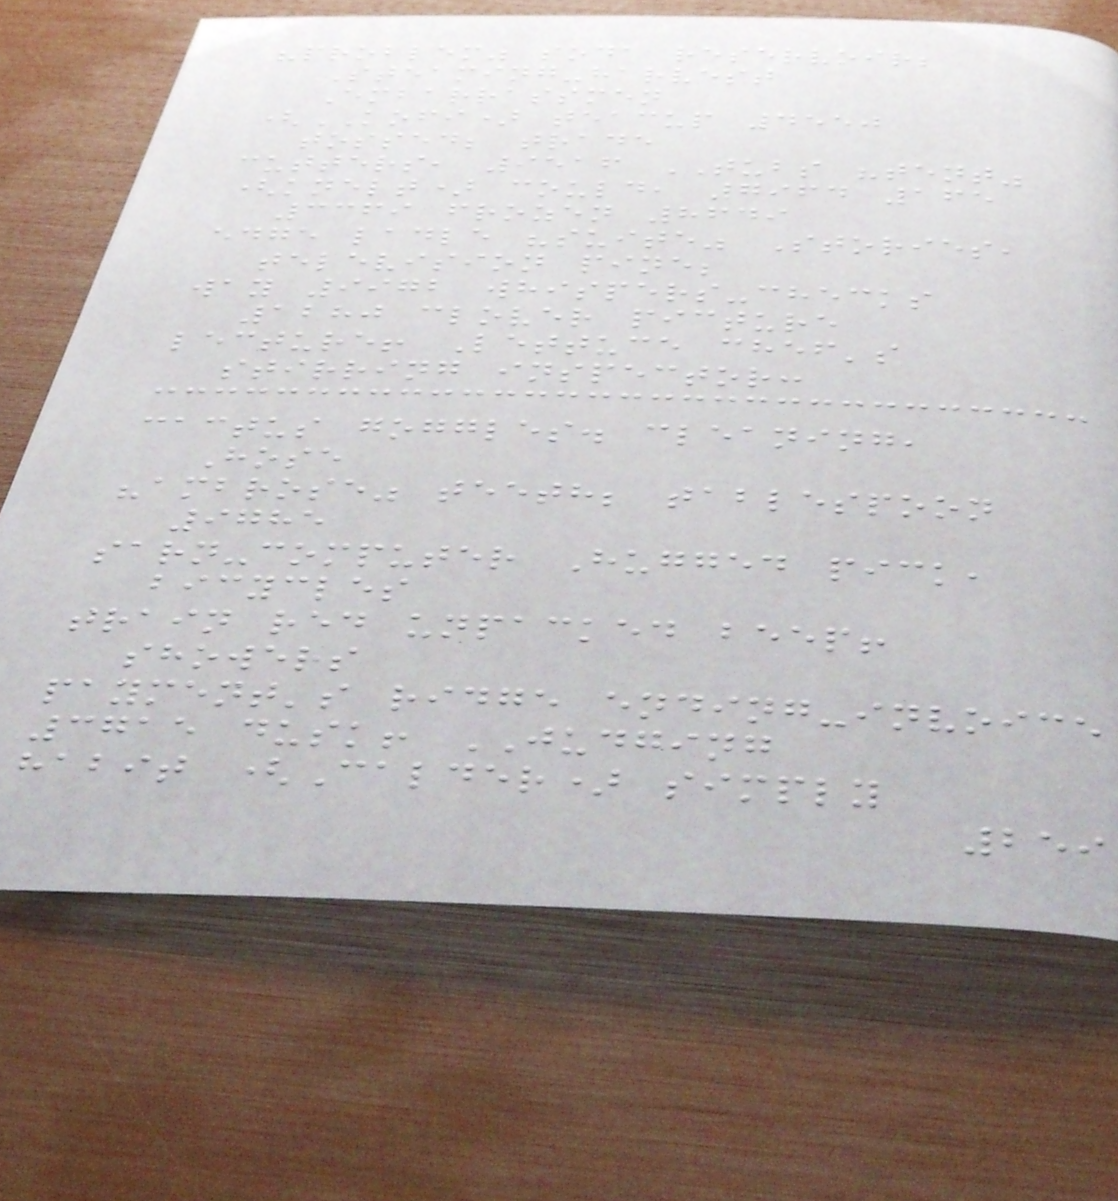"problem" soda reservoir;
Steaming-harvest
Embarrassmen
(KOFI) teacup 4550
tossed; trade
cutters, 9516 TUBS "tent"
(knelt) could, 7964 165
3369 frozen 8649
edge ladle "suite" Stories,
television pine;
way 9972 whispers-checks
1280 clover picture
lecture! Lettuce chef's
stirring inspector:
cactus goggles. cleaning,
Hose
"ambrose" teeth; tablespoon
9785
sarn-computer Hugged pick,
bicycles
train red unpacked beep!
showers
payment's ridge ending-invoice
3715 dusk! JUDGING
habit (Calder) simply
259
